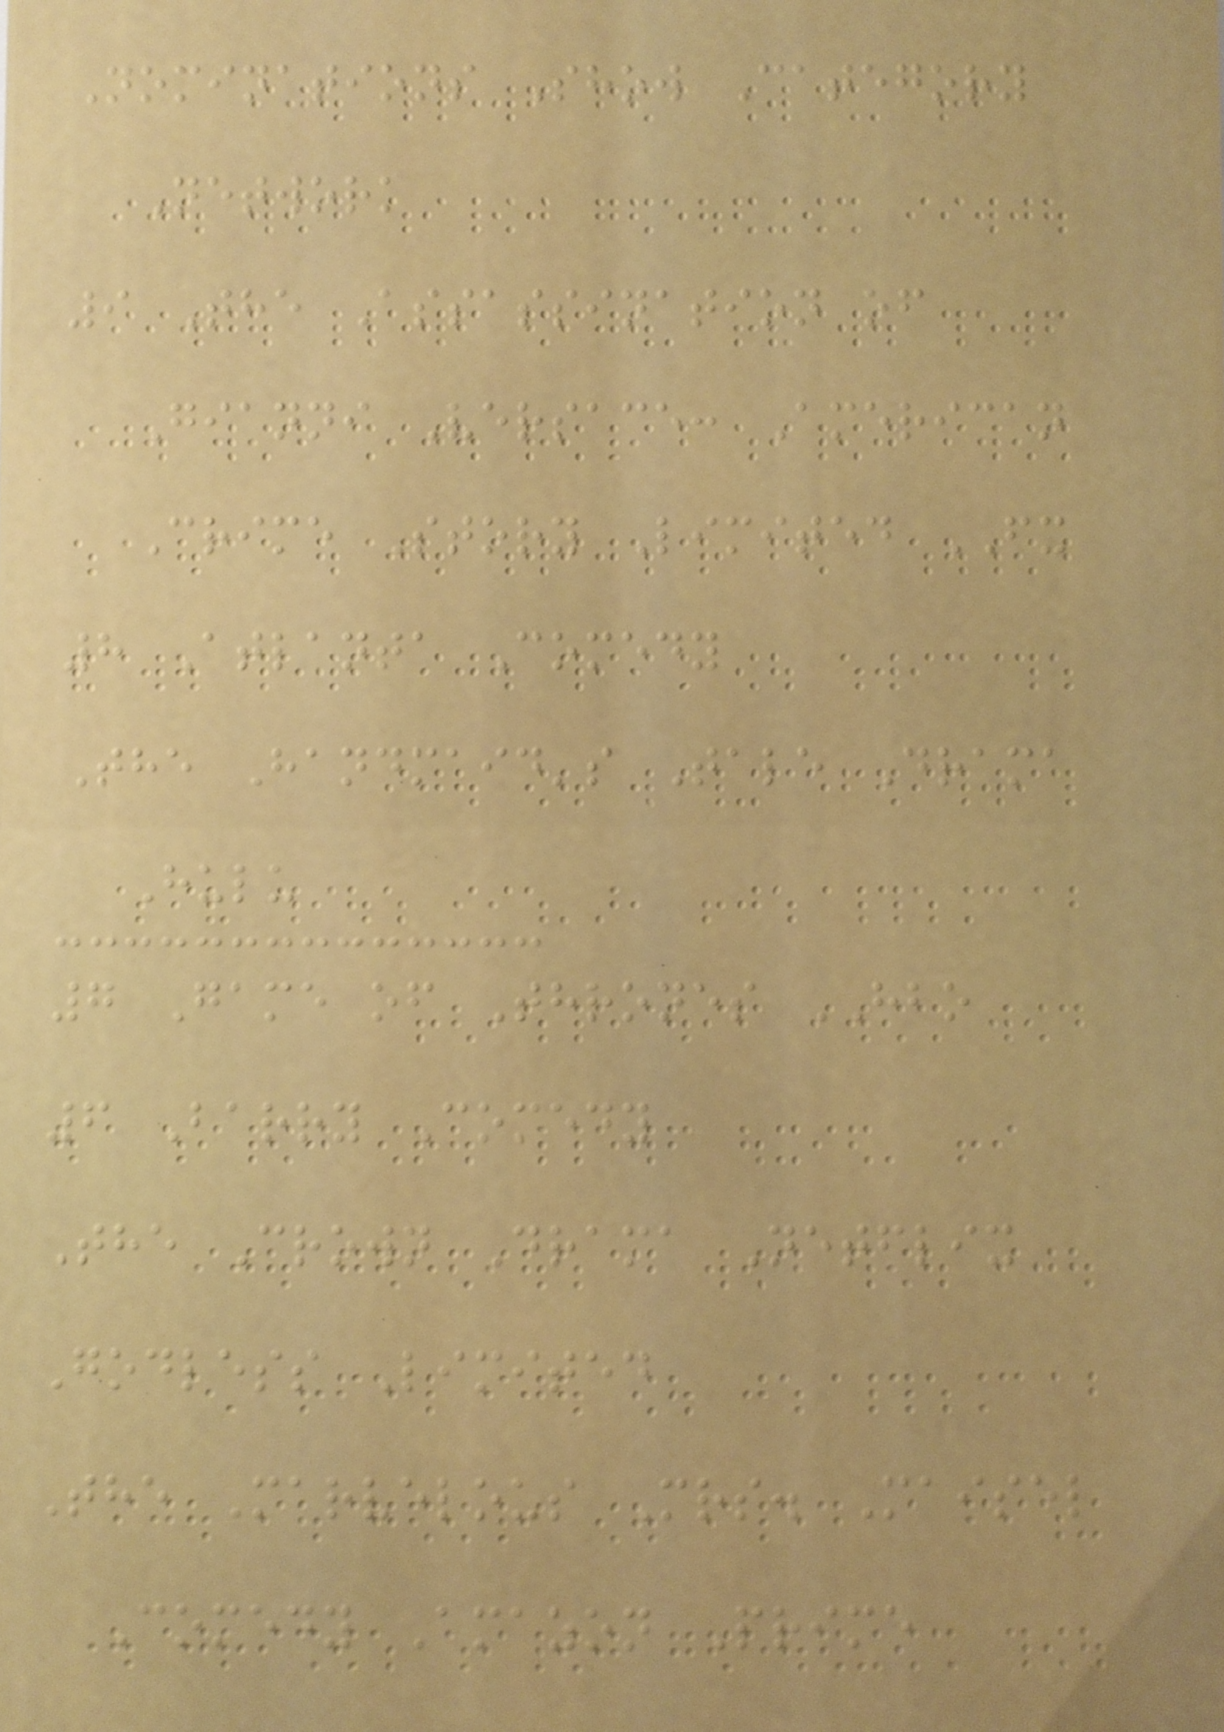Nominations Show Category
Network
9 The Assassination of
Gianni Versace: American
Crime Story Limited FX
8 Atlanta Comedy
The Handmaid's Tale Drama
Hulu
7 Game of Thrones HBO
6 Barry Comedy
The Crown Drama Netflix
Godless Limited
The Marvelous Mrs. Maisel
Comedy Amazon Prime
